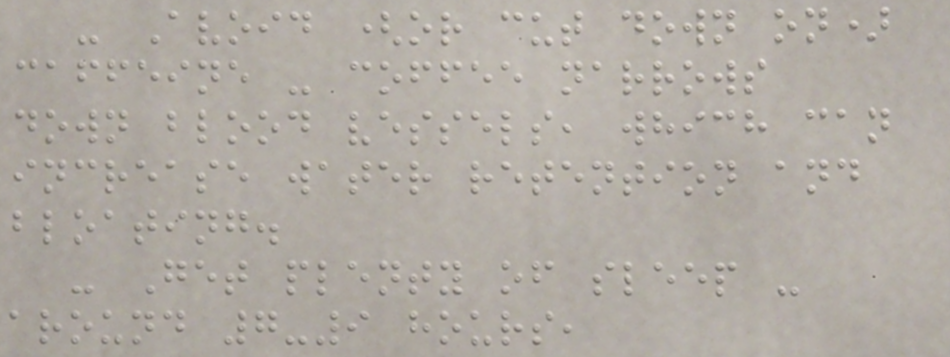- Avoid (or cut down on)
caffeine - coffee narrows
down blood vessels, which can
increase water retention and
bloating.
- Get plenty of sleep -
around 7-9 hours,
